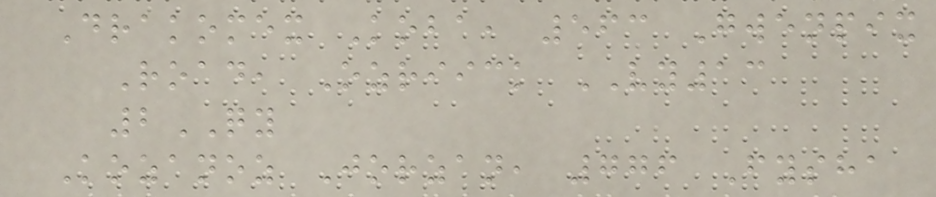Drakomex Koba, 563 Gwenpix
Road, Ozriick VY13
2QY
Kozanoz Jorzan, 776 Fysha
